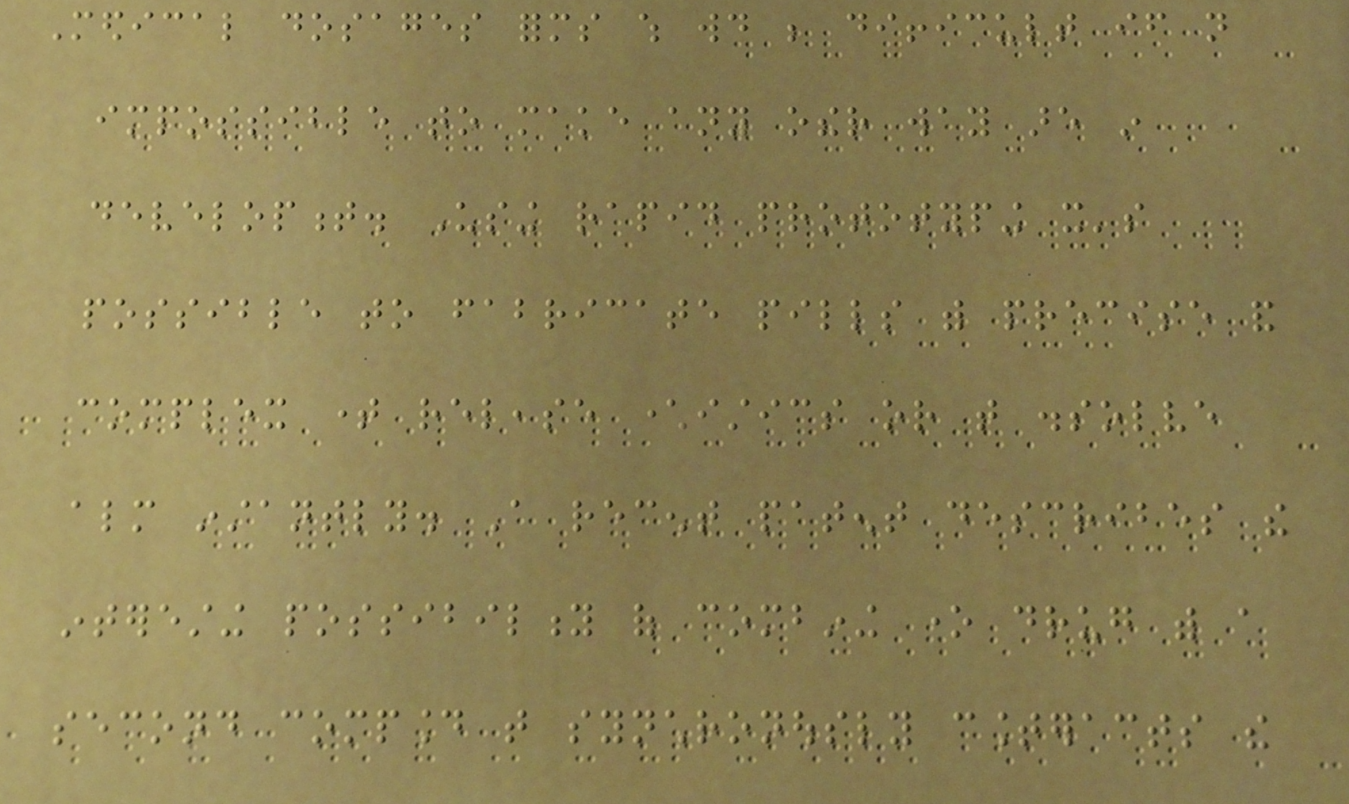Medical dosages forms which would be difficult if not
impossible to make any other way are in
development. Using rapid prototyping it's
possible to fabricate pills with precise and
complex time release characteristics or that dissolve
almost instantly. A recent patent describes the
interesting possibility of combining one drug with a
second compound that synchronously counteracts the
